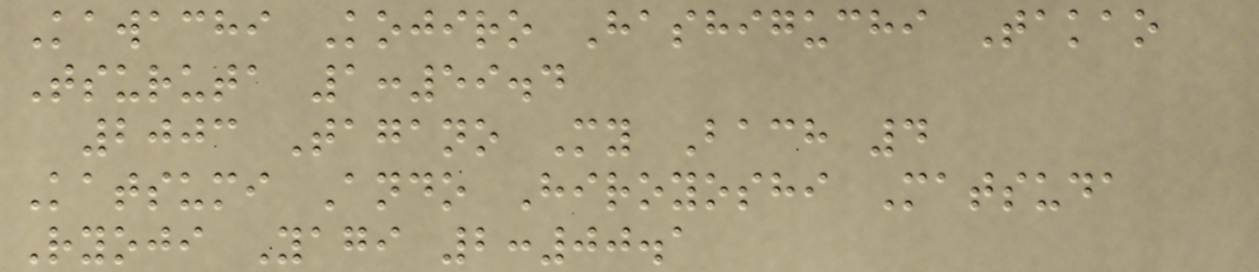Kawachi Kojiro Hashiguchi Takao
Tsuruta 1:59.4
2003 Tagano My Bach 4
Katsumi Ando Hiroyoshi Matsuda
Ryoji Yagi 2:00.1
